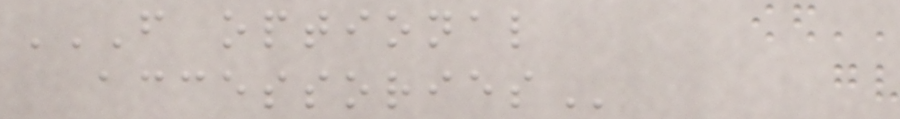F OPTIONAL
ACCESSORIES
